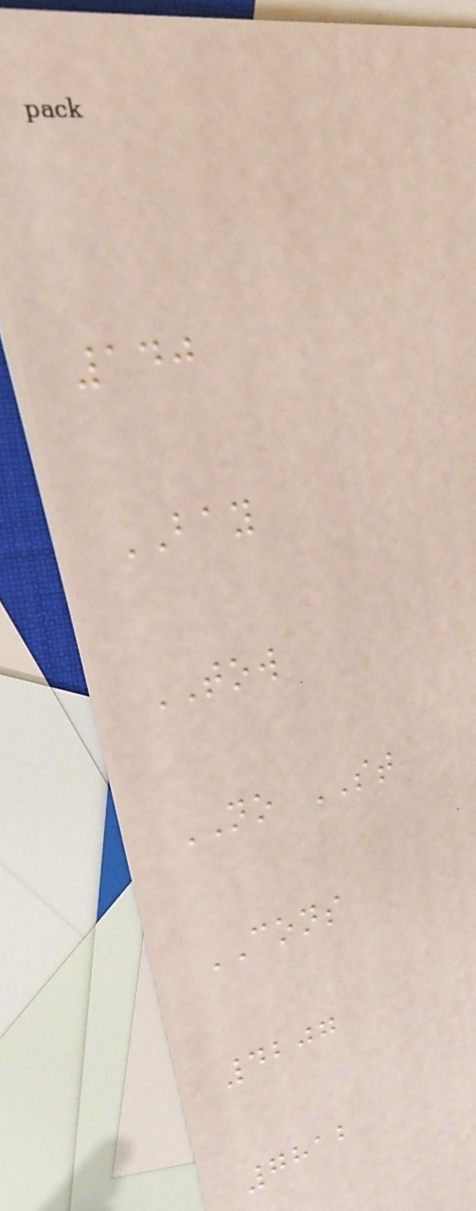140
BAY
TOW
NO ST
CONS
4207
7812
